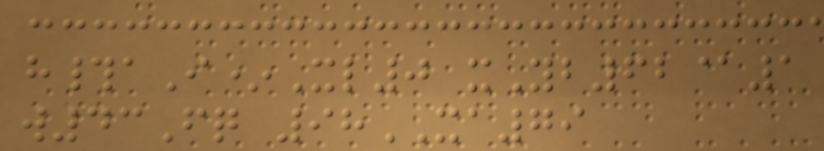h#aI*Xl0 xYb62@1
w43Fq 98XA79
